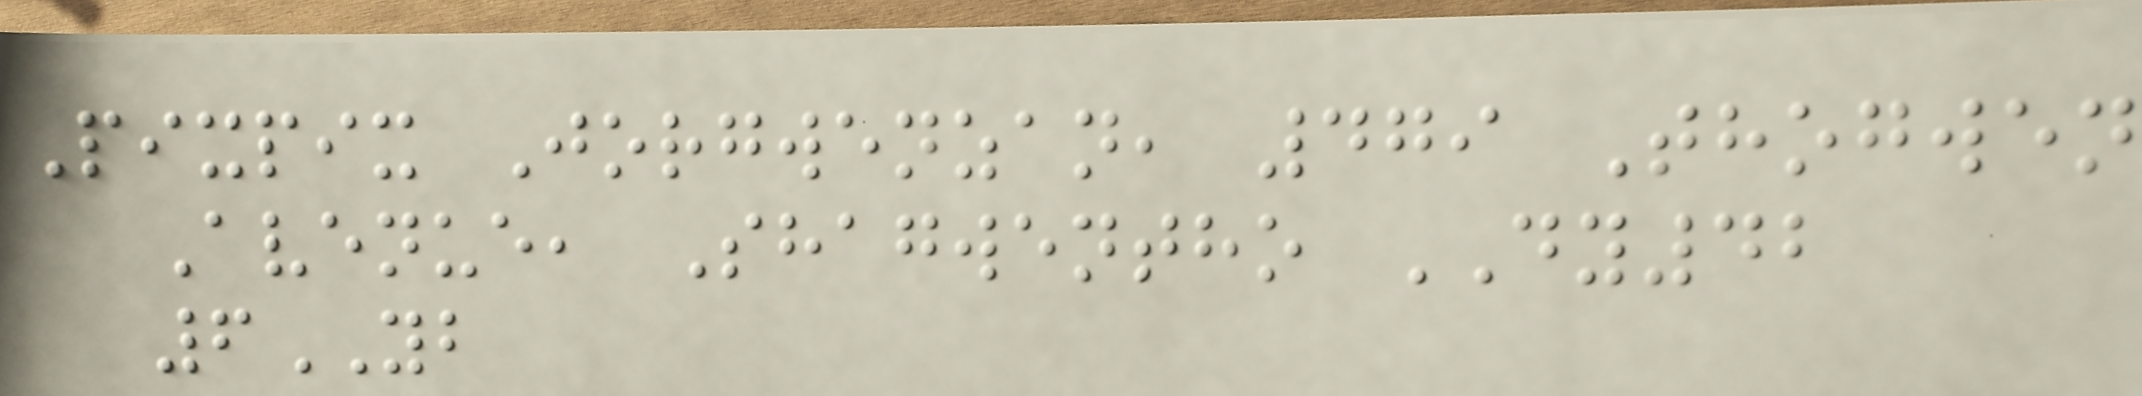Pixpix Jorgwenzan, 479 Thogwen
Avenue, Shagwentho DY42
6YB
